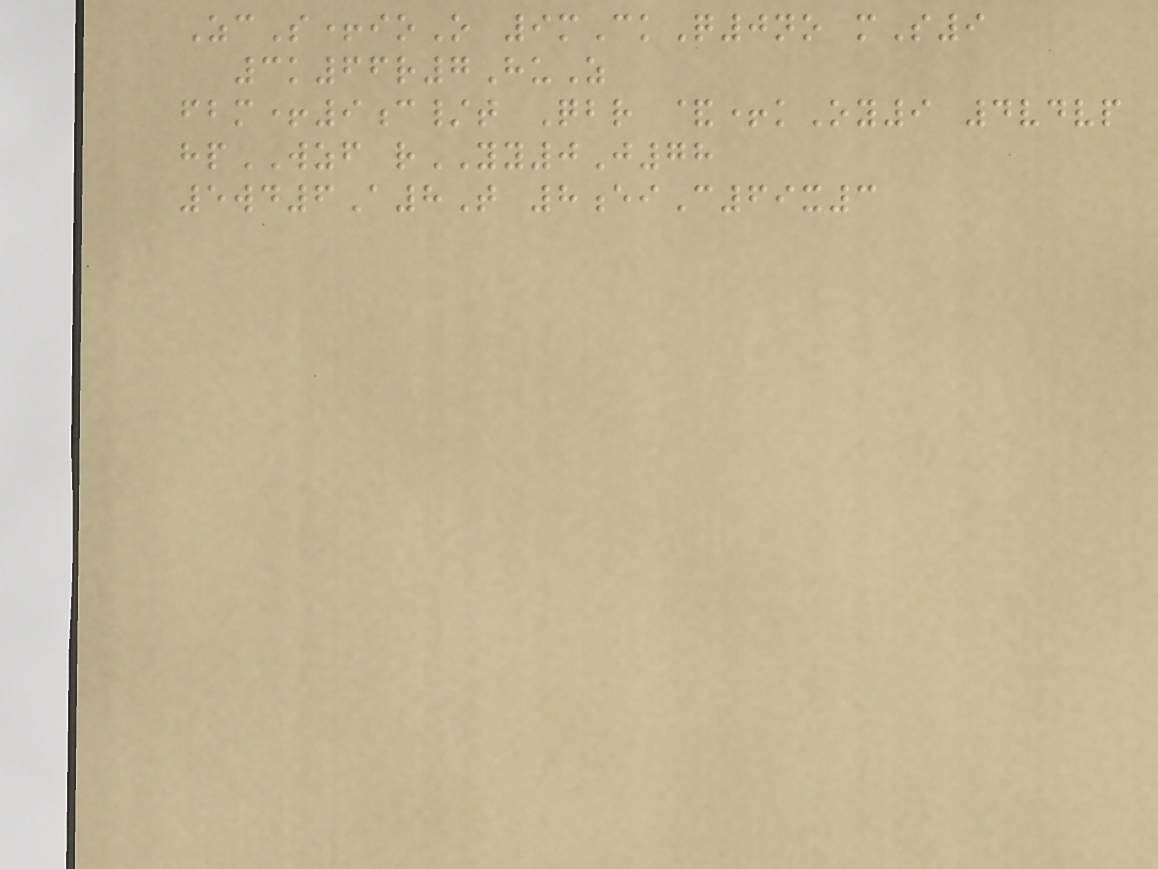ZcS+ioO 9mCkQ0no mS9
3k66r7HuZ
fbm+9c/t Qbr &+kOy9 4vdvp
hpWZF rYY0J78
5wd6A8T 8eiC69x3
